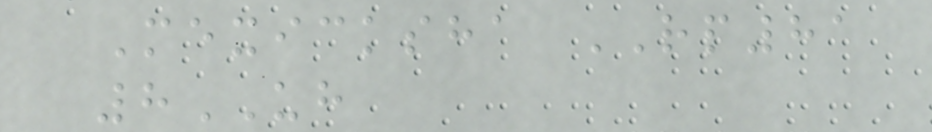Mexicksha RP81
8UH
